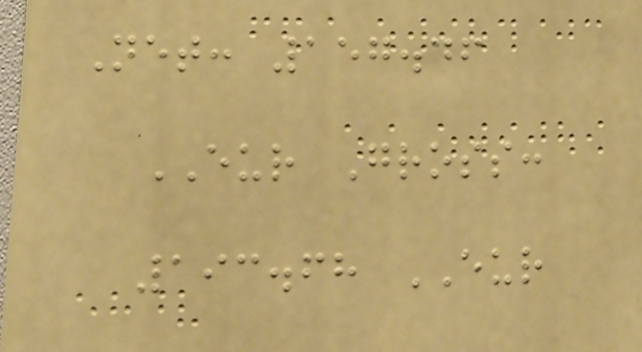Net: 157.46
EUR Gross:
193.68 EUR
